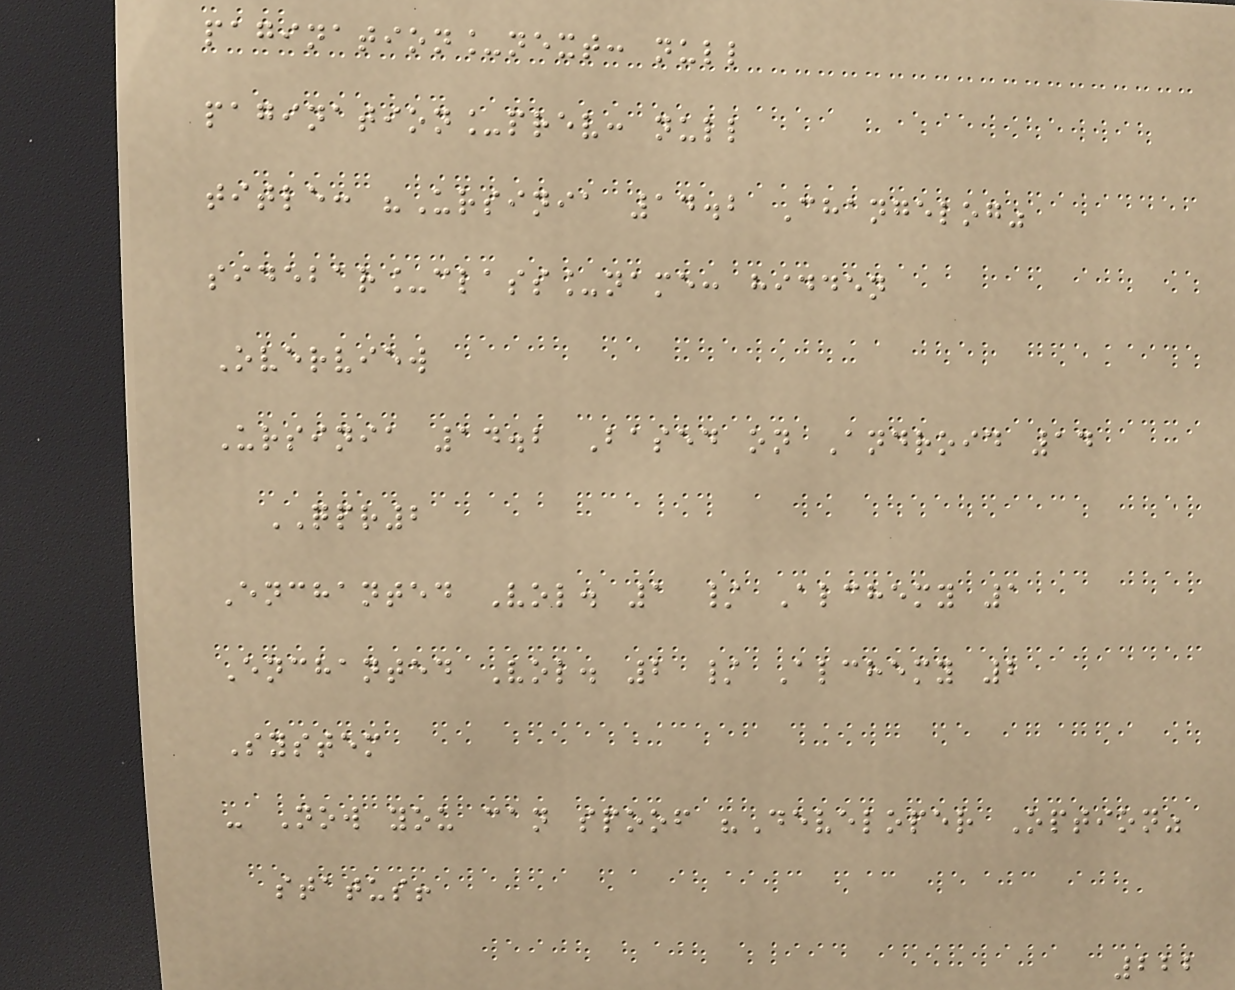pagination_next: null
pagination_prev: null
title: "Ursinia 14.2 Changelog"
sidebar_class_name: hidden
Overview
Ursinia 14.2 Based on Android 14
QPR2
Enchanted Vol. 1 / Alchemy 1
Enchanted Vol. 2 / Alchemy 2
System
- Now you can spoof "Developer Option"
status!
222
